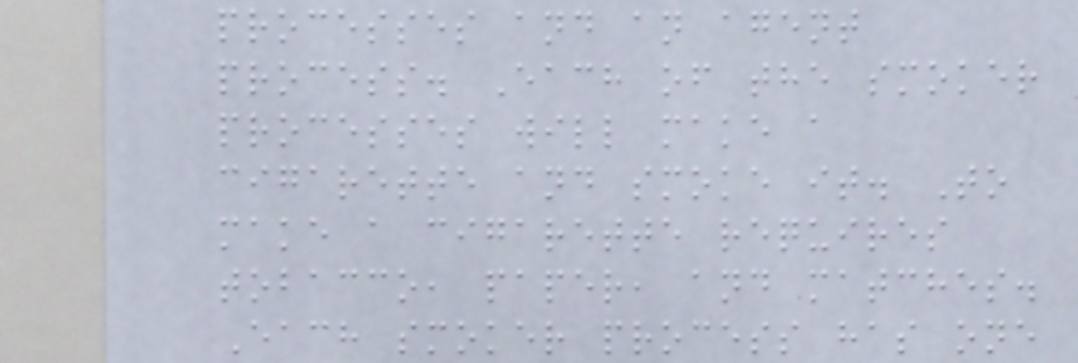processes and an agent
process. Each of the smoker
processes will make a
cigarette and smoke it. To
make a cigarette requires
tobacco, paper, and matches.
Each smoker process has one
